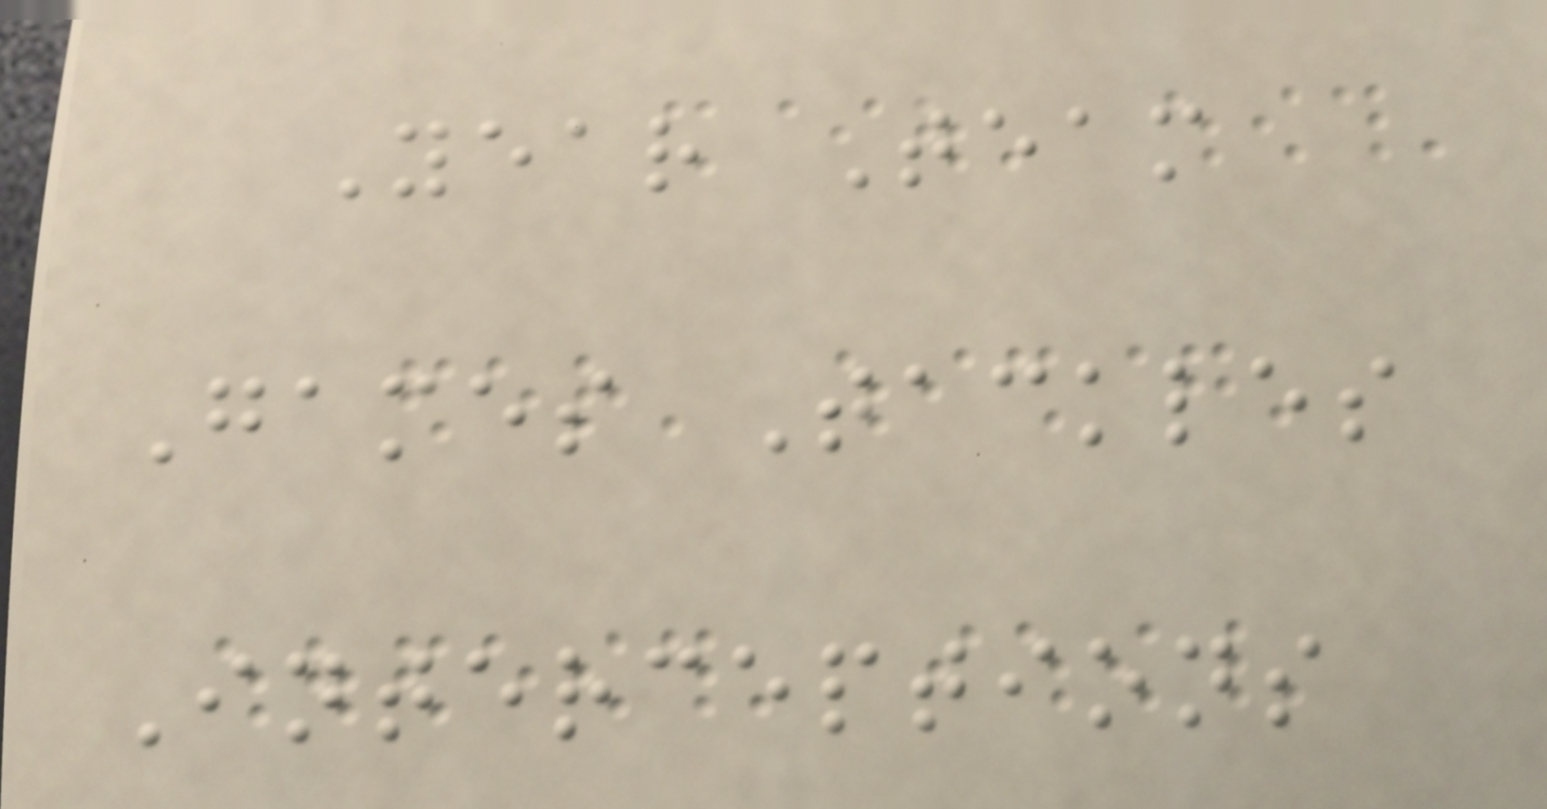Year Team
Games Tackles
Interceptions
